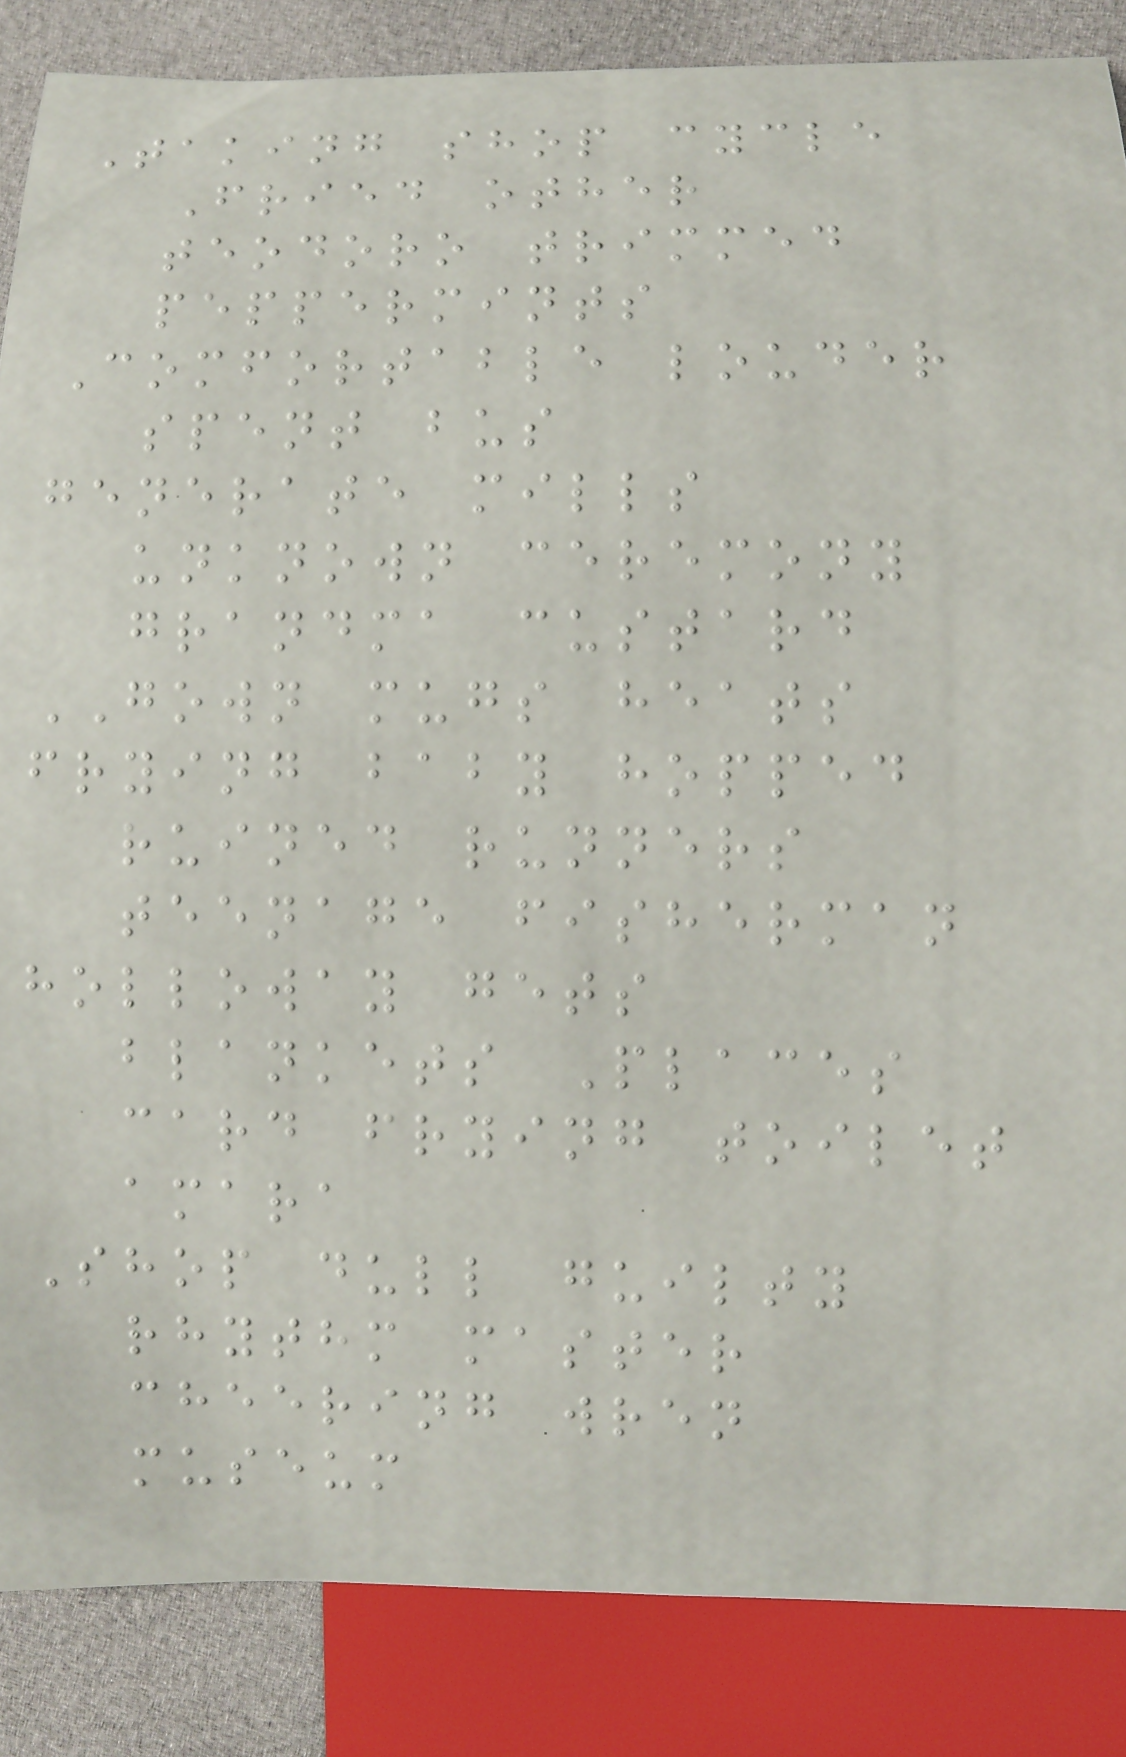Taking shop cycle
Fried other
teodoro trimmed
peppermints
Comfortable louder
spent bus
generate mills
unknown ceremony
grandma custard
GOWN mugs heats
frying baby hopped
ruined runners
teenage fisherman
holloway gets
blankets Places
card frying toilet
amara
Shop dull guilty
rhythm master
cheering wren
museum
